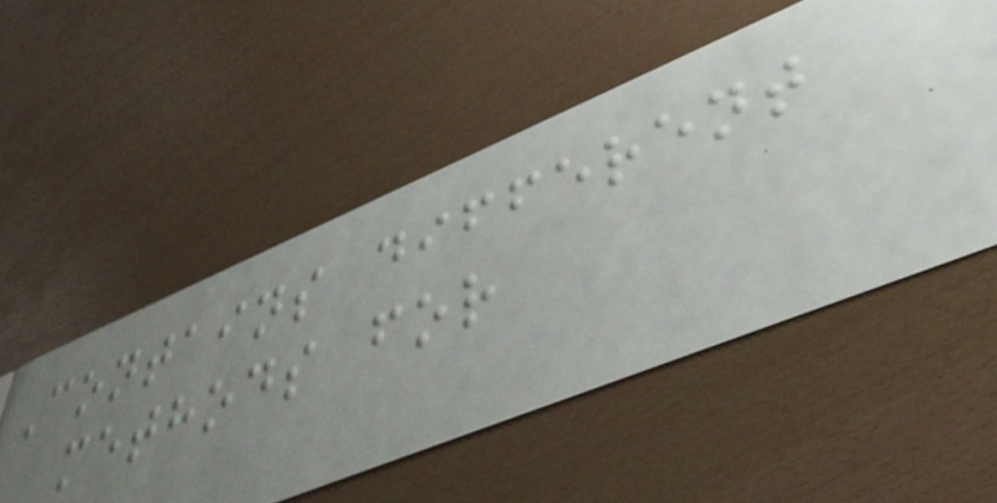Contains different
methods for
